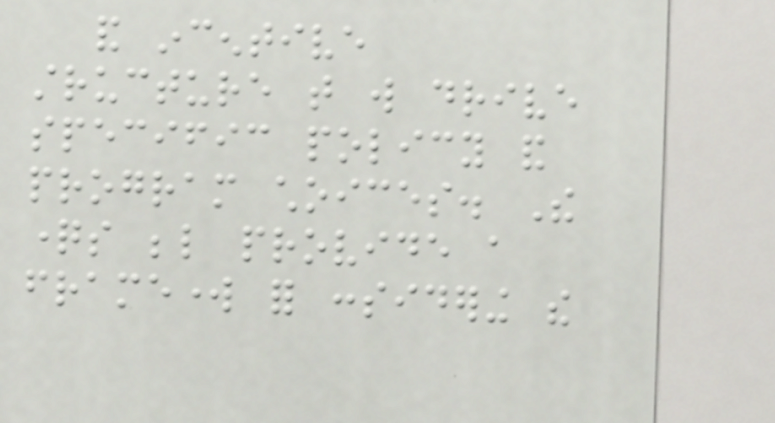and incentive
structure that will drive
specific policy and
program choices. The
questions below provide a
framework for considering the
